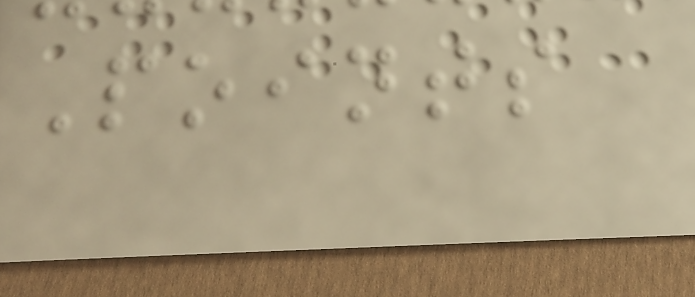Points
